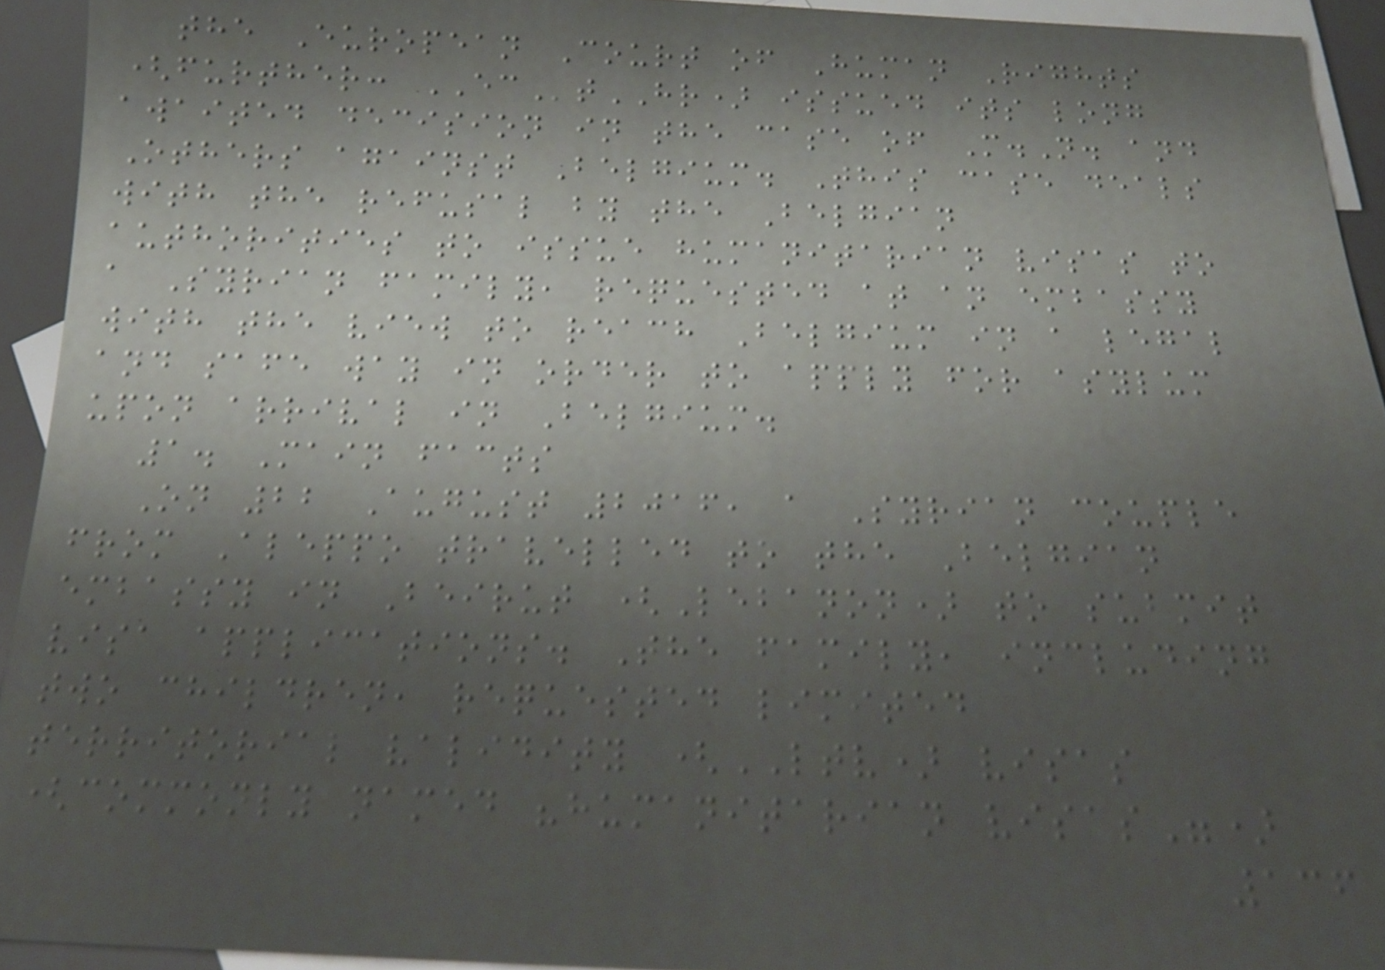the European Court of Human Rights
(further: ECtHR) issued its long
awaited decision in the case of M.N. and
Others against Belgium. This case deals
with the refusal by the Belgian
authorities to issue humanitarian visas to
a Syrian family, requested at an embassy
with the view to reach Belgium in a legal
and safe way in order to apply for asylum
upon arrival in Belgium.
1. Main facts
On 22 August 2016, a Syrian couple
from Aleppo travelled to the Belgian
embassy in Beirut (Lebanon) to submit
visa applications. The family, including
two children, requested limited
territorial validity (LTV) visas
(commonly named "humanitarian visas")
136
